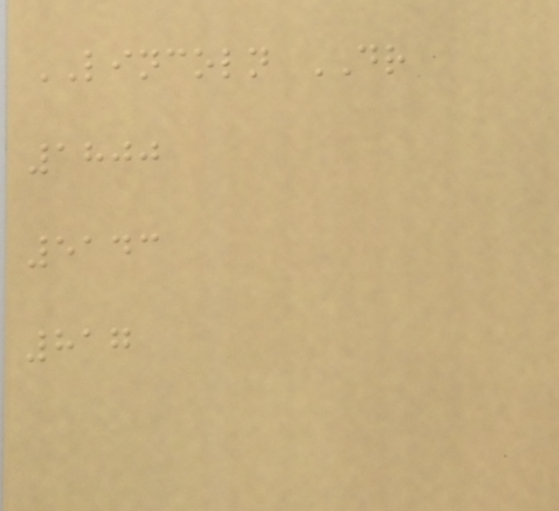LINCOLN DR
1800
5143
817
